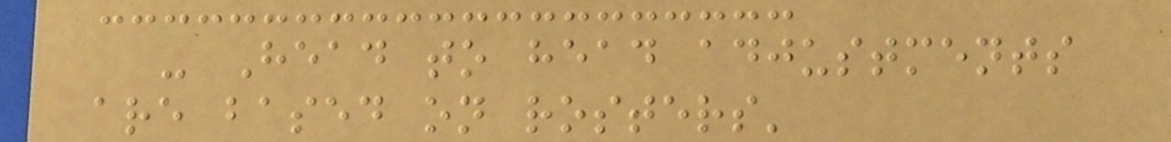- Head to head adjustments
are based on rosters'
